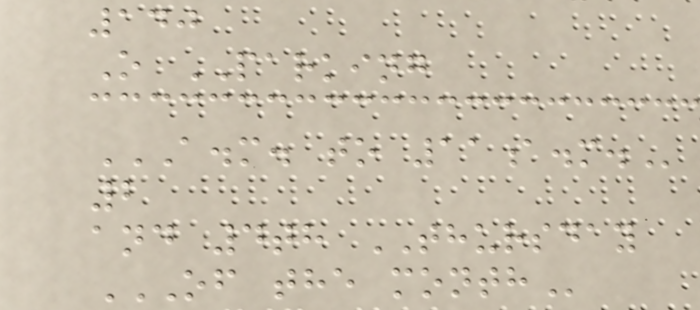140
O PARKING
A.M. TO 11A.M.
2
and 4th THURSDAY
OF THE MONTH
